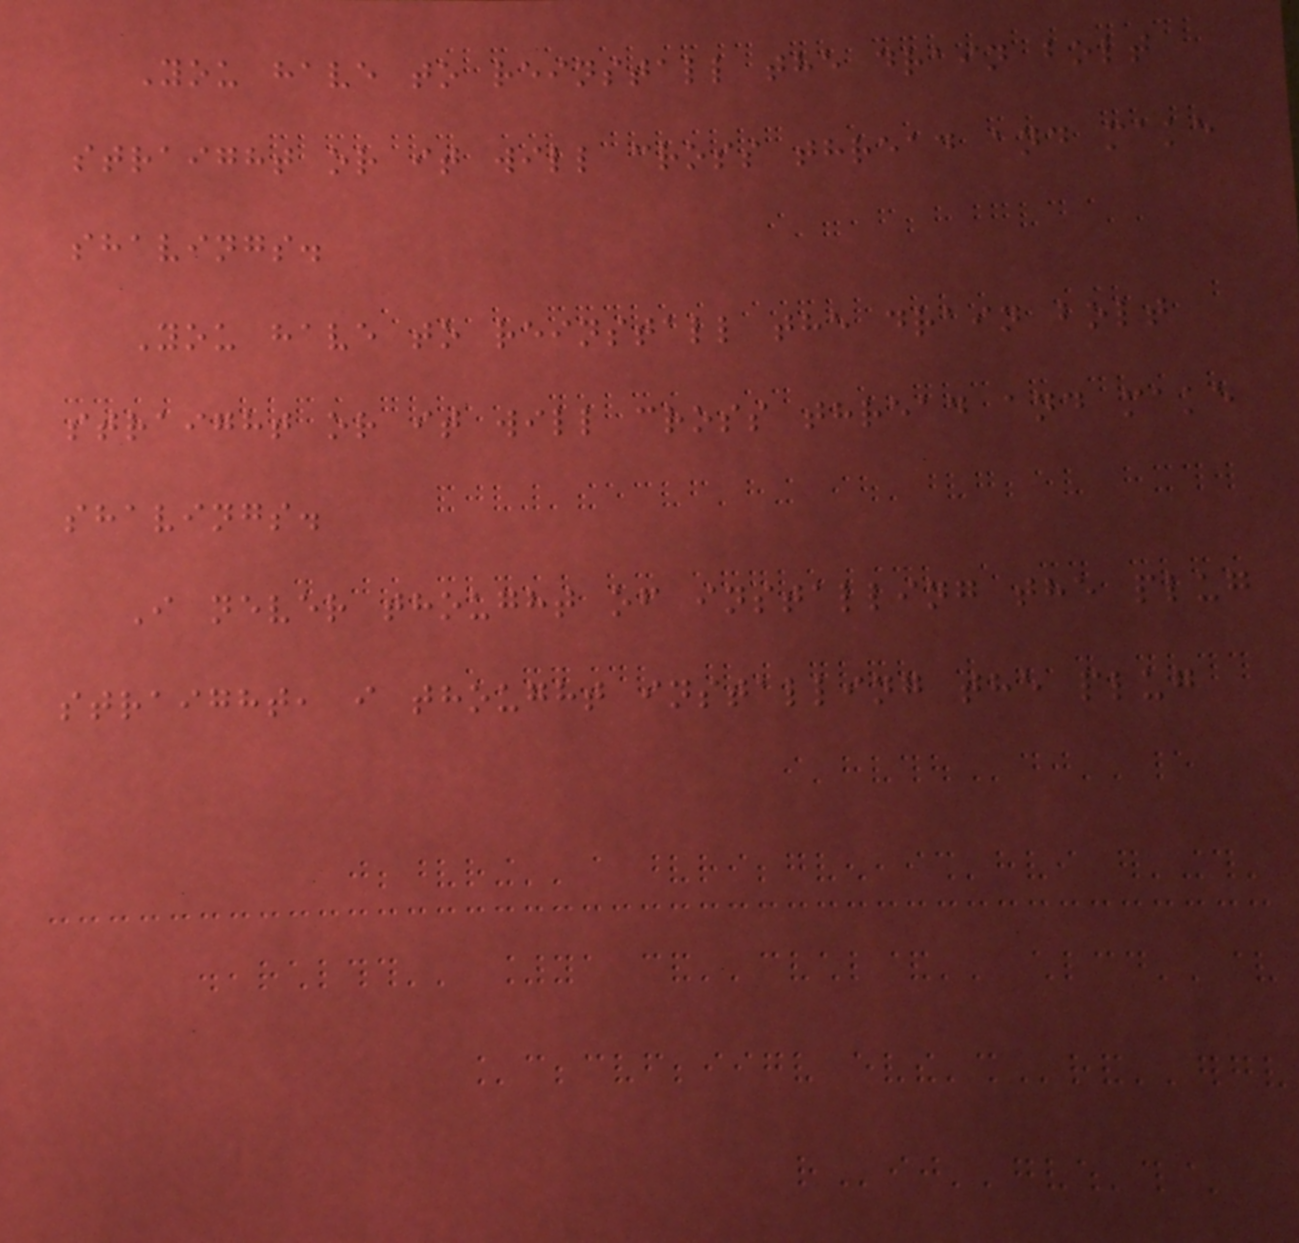You have to reinstall the drain bolt
straight or it will cross thread and make
shavings.
You have to reinstall the drain bolt
straight or it will cross thread and make
shavings.
I never thought of installing the plug
straight, i thought installing the plug
